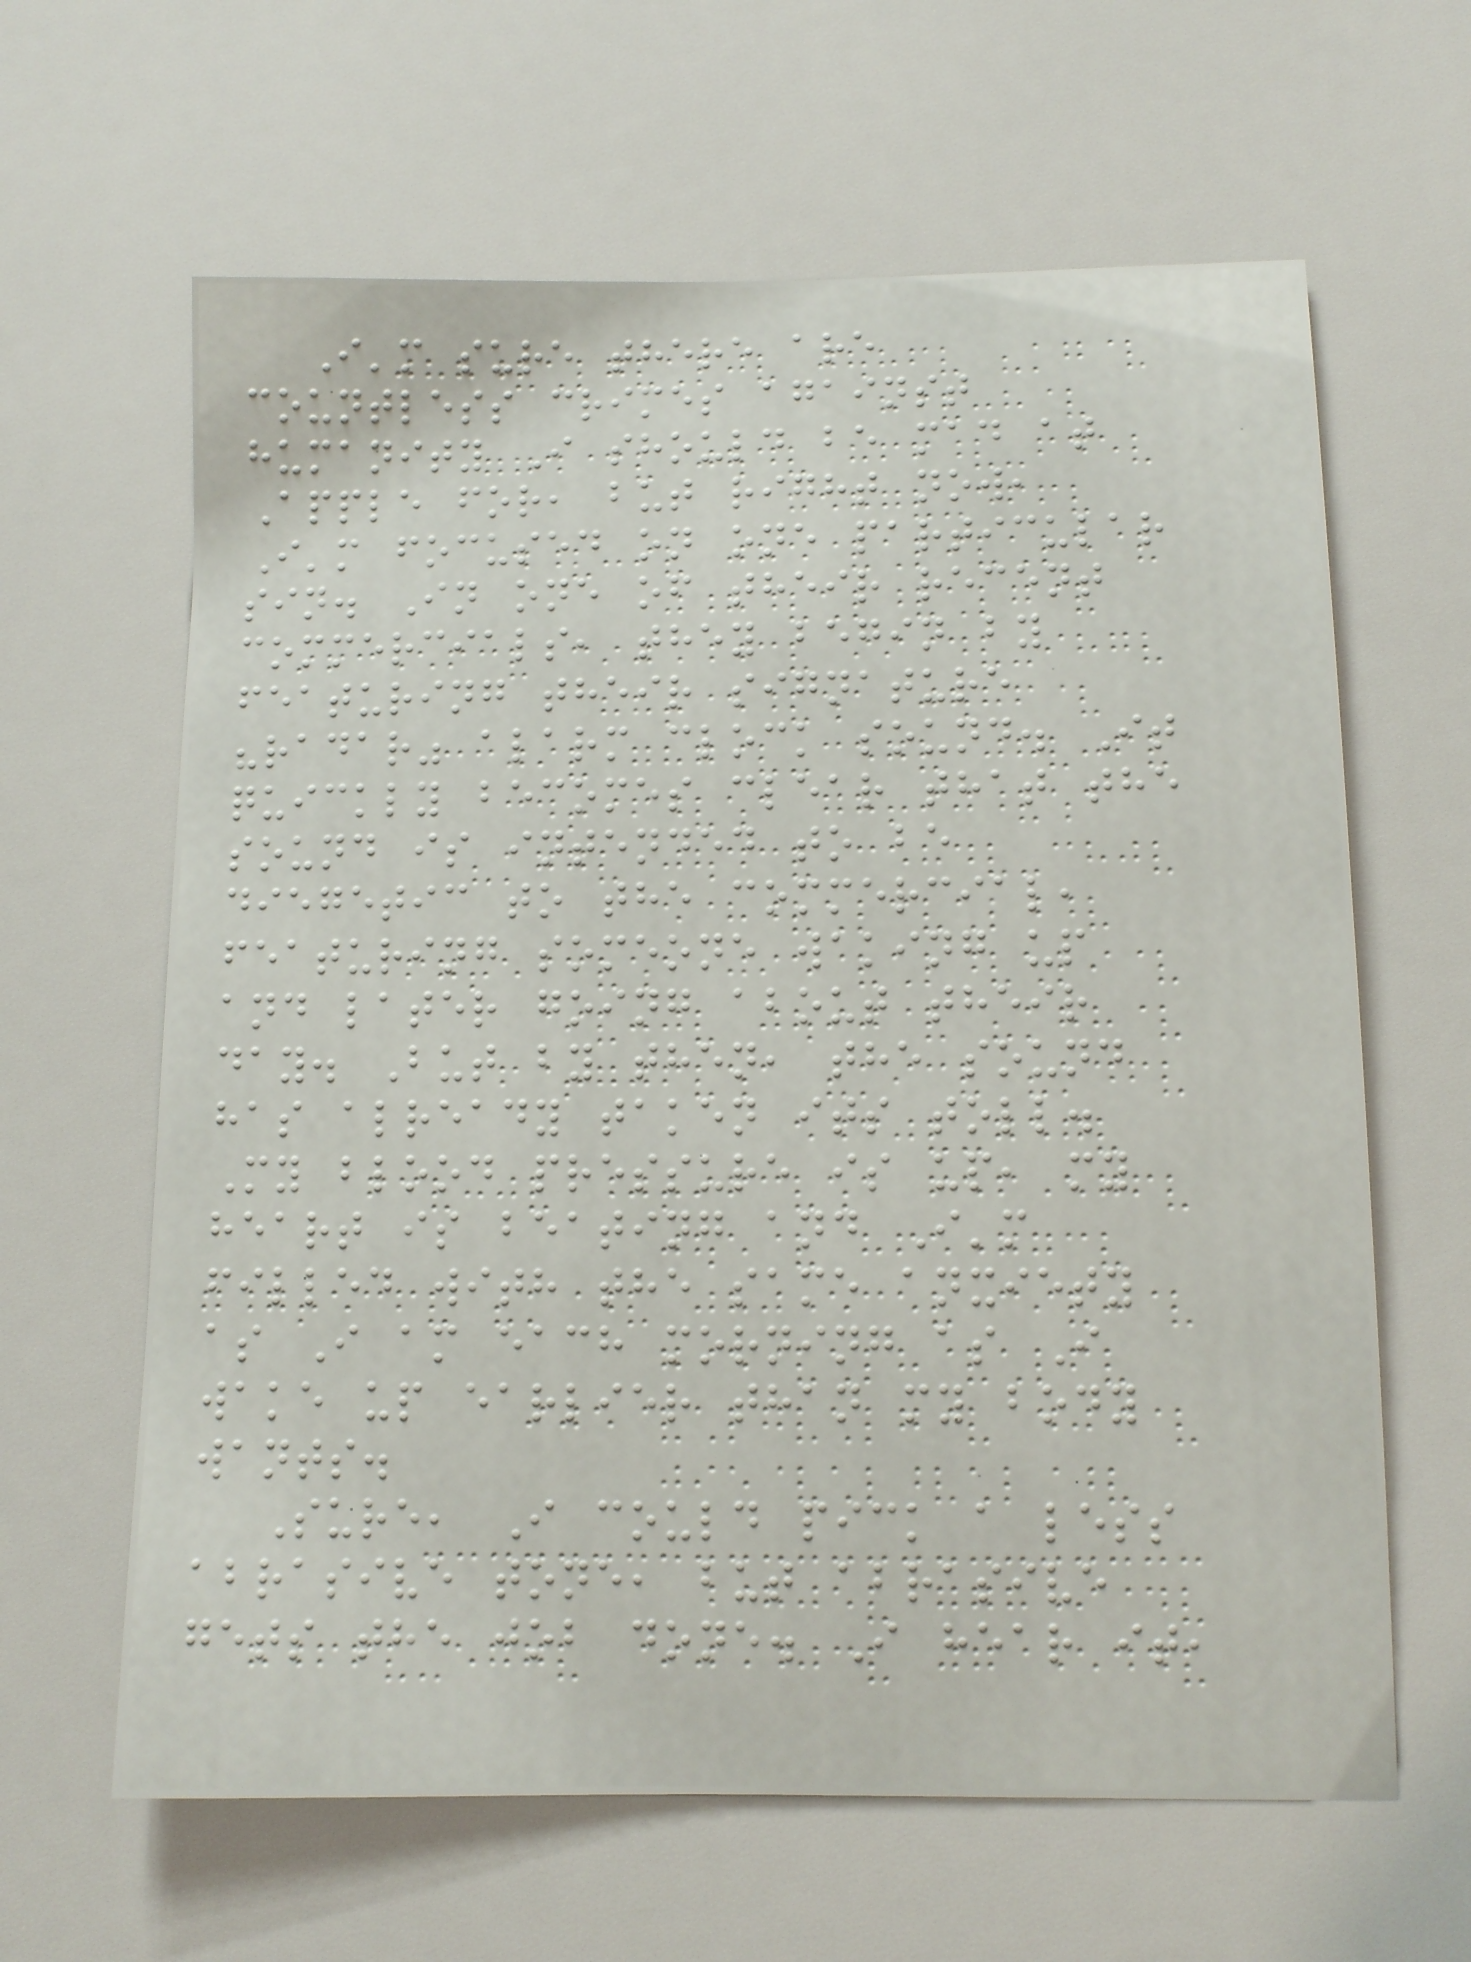I'm sure there are
countless crimes against
humanity I should be mad at
Apple for, but right now,
I'm focused on one particular
sin. In one of their recent
commercials, they begin by
featuring their signature
"radar" alarm clock sound. It
quickly becomes clear that the
sound is intended to be
diegetic to the commercial,
featuring someone waking up
and later going about their
day. But by then, the sound
has already taken its toll.
My blood pressure is up, my
heart is beating and I'm
filled with the same anxiety
as I am each morning as I
wake up earlier than my body
wants.
Sure, I could pick a less
abrasive tone, but abrasive
gets the job done. I hear it,
